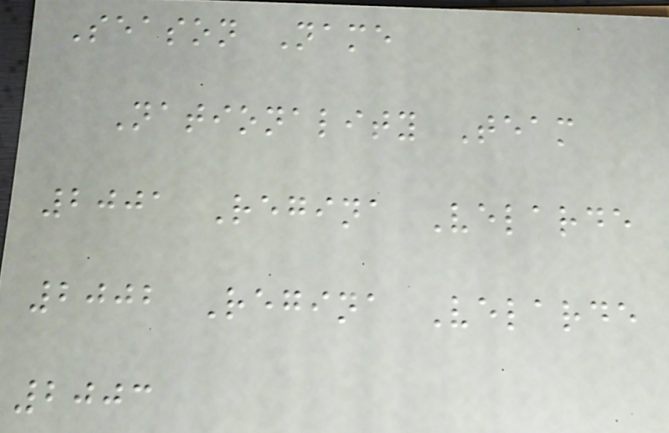Season Name
Nationality Team
2001 Regina Velarde
2002 Regina Velarde
2003
